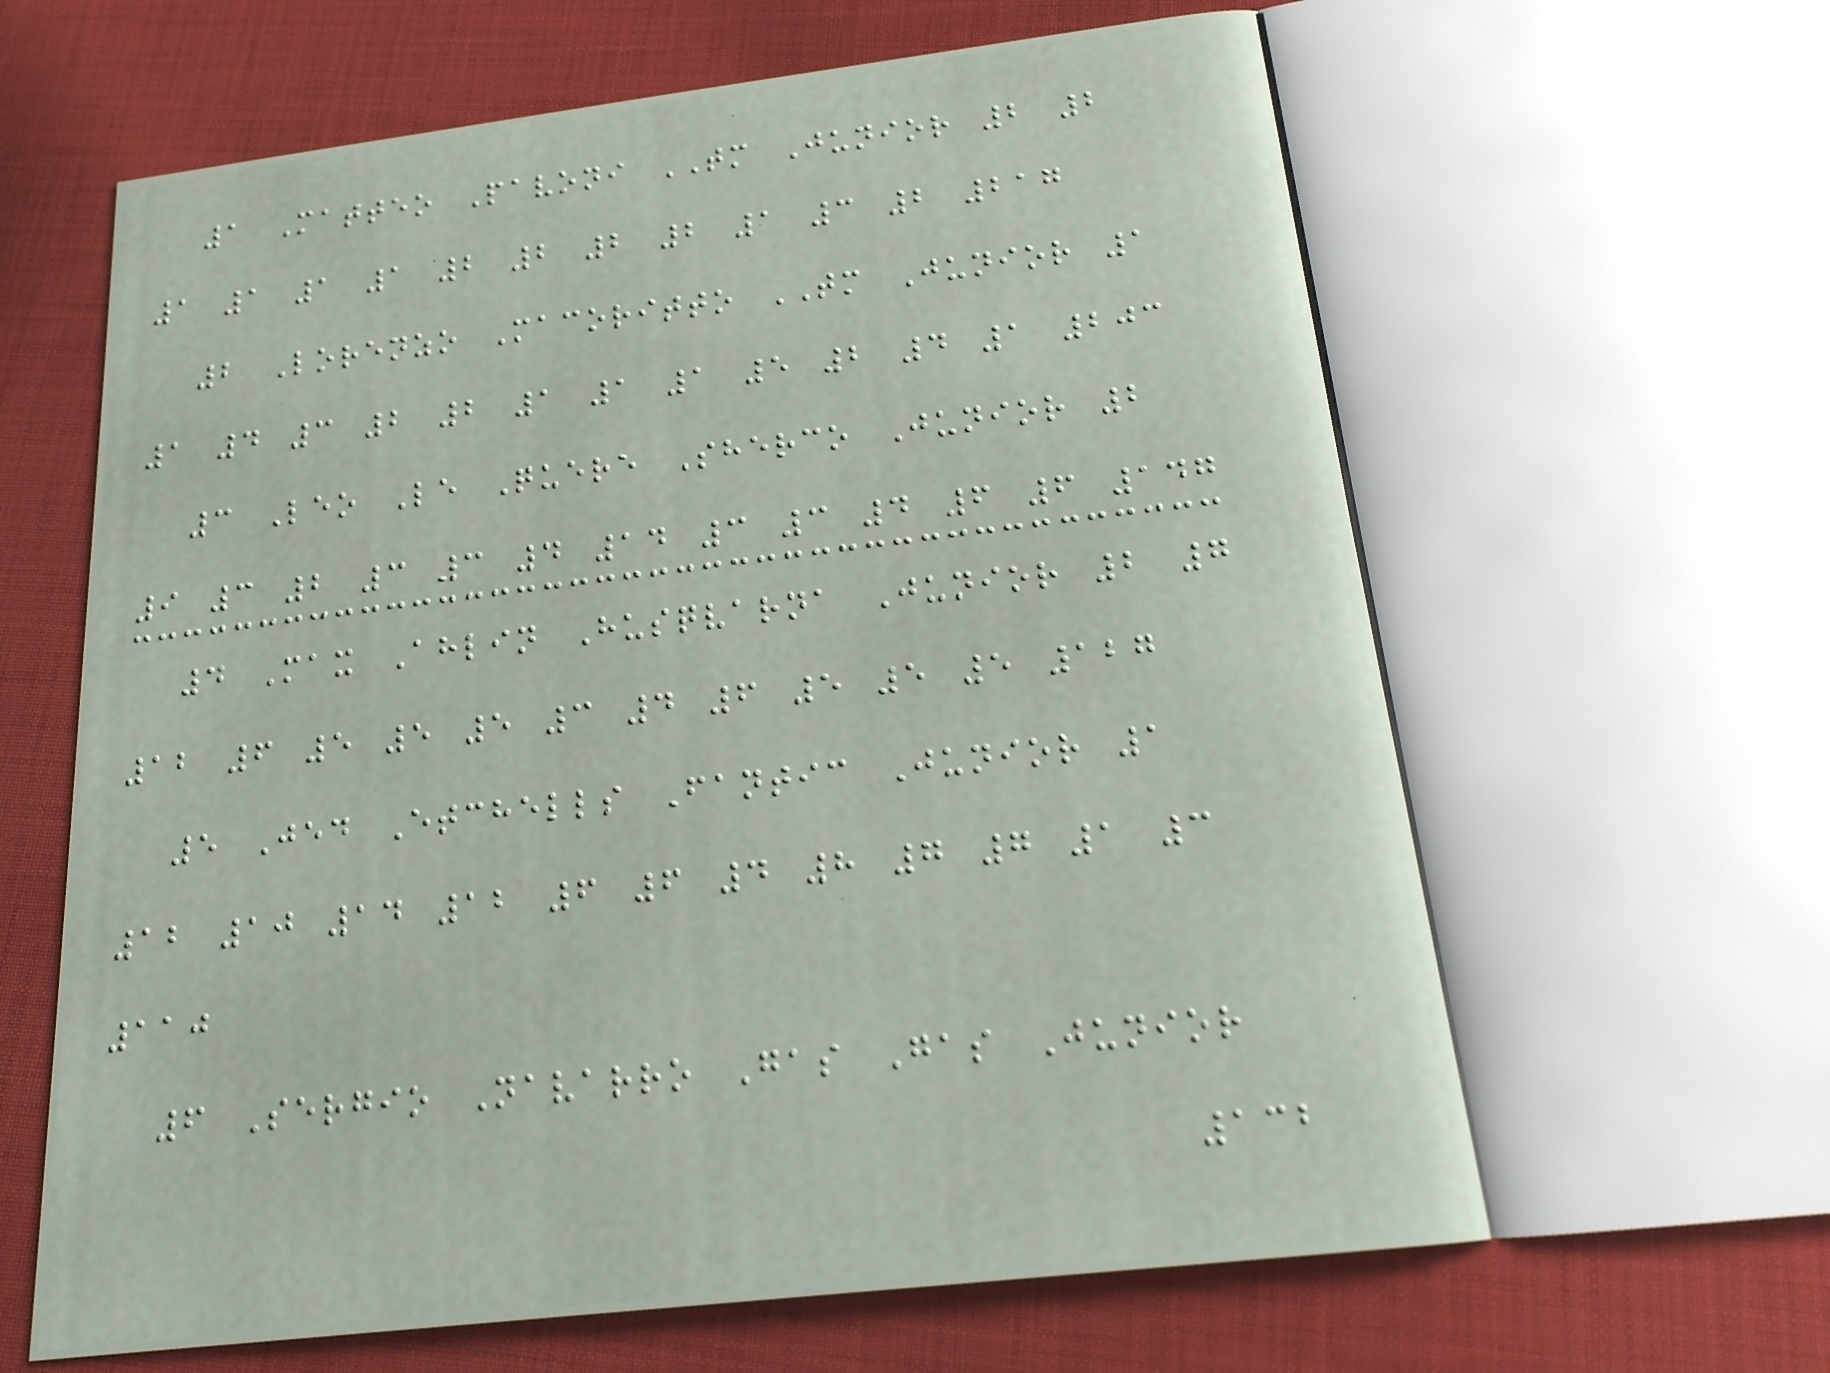1 Matteo Pavoni TM Junior 2 2
1 1 1 1 2 2 2 2 1 3 2 217
2 Lorenzo Macoritto TM Junior 1
1 4 3 2 2 1 1 1 5 2 4 1 203
3 Leo Le Quere Sherco Junior 2
9 3 2 3 3 4 14 3 3 4 6 6 147
4 Max Ahlin Husqvarna Junior 2 7
12 6 5 5 5 3 4 6 5 5 5 127
5 Jed Etchells Fantic Junior 1
12 10 14 12 6 6 4 8 7 7 1 3
110
6 Sergio Navarro Gas Gas Junior
132
